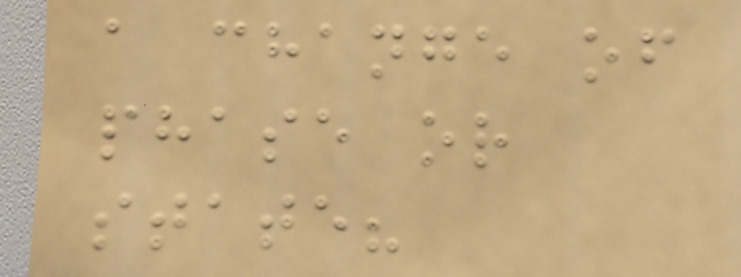a change of
phase or
state?
